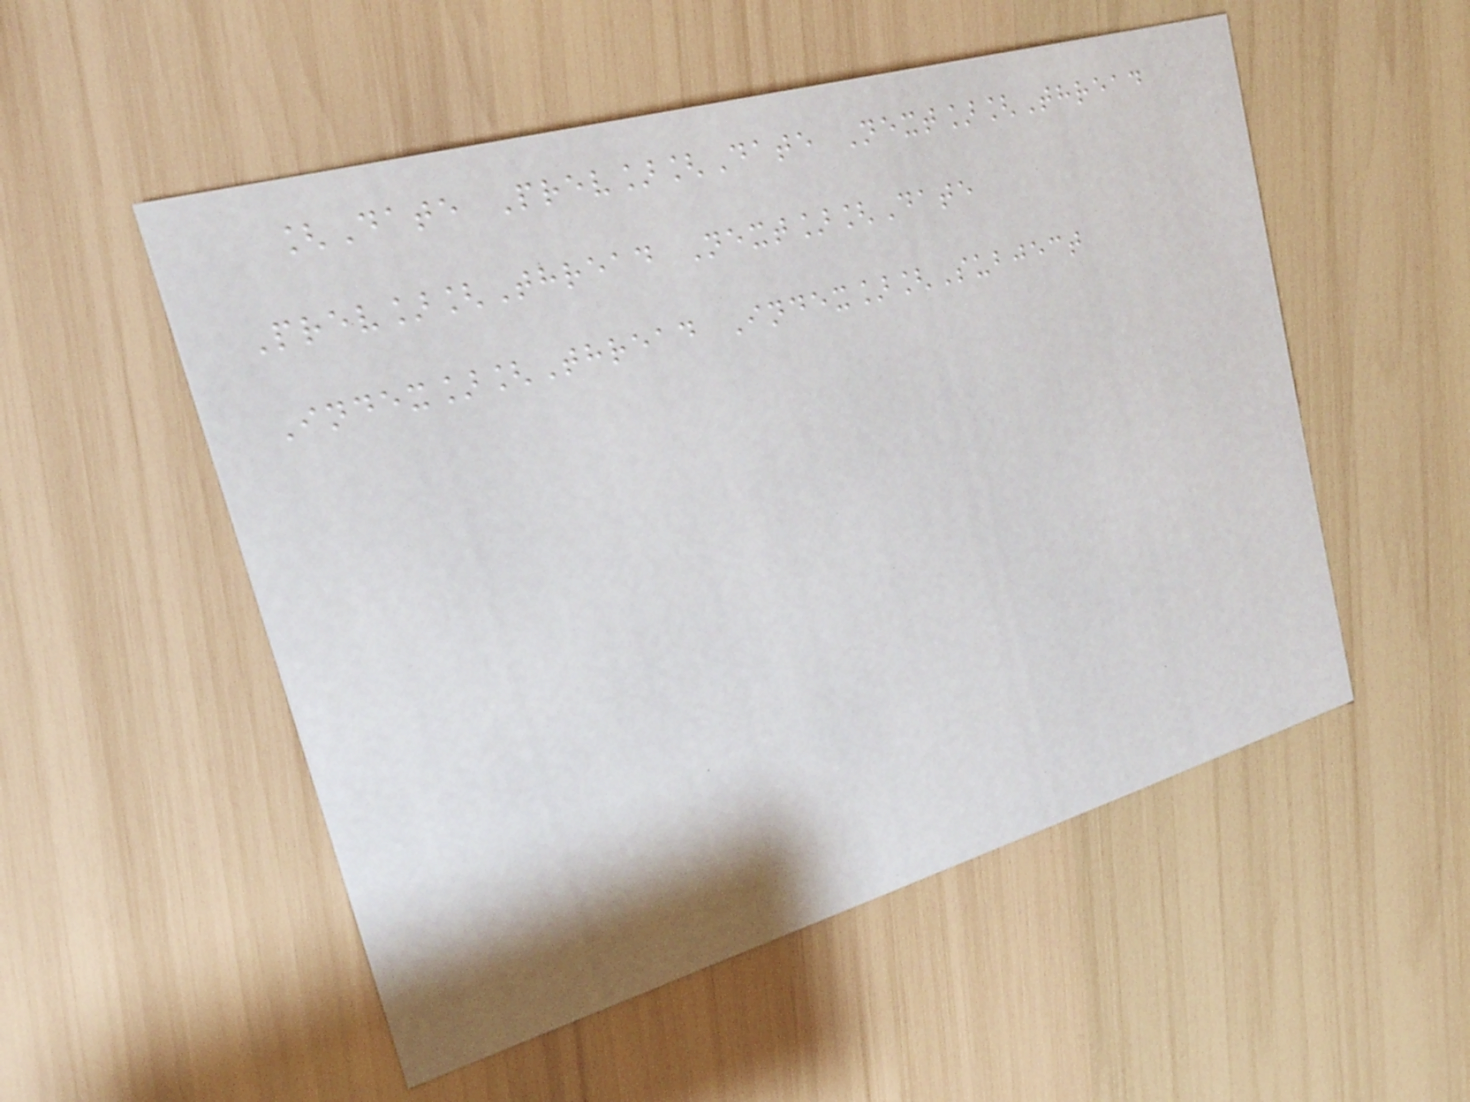[Date Prev][Date Next][Thread
Prev][Thread Next][Date
Index][Thread Index][Subject
